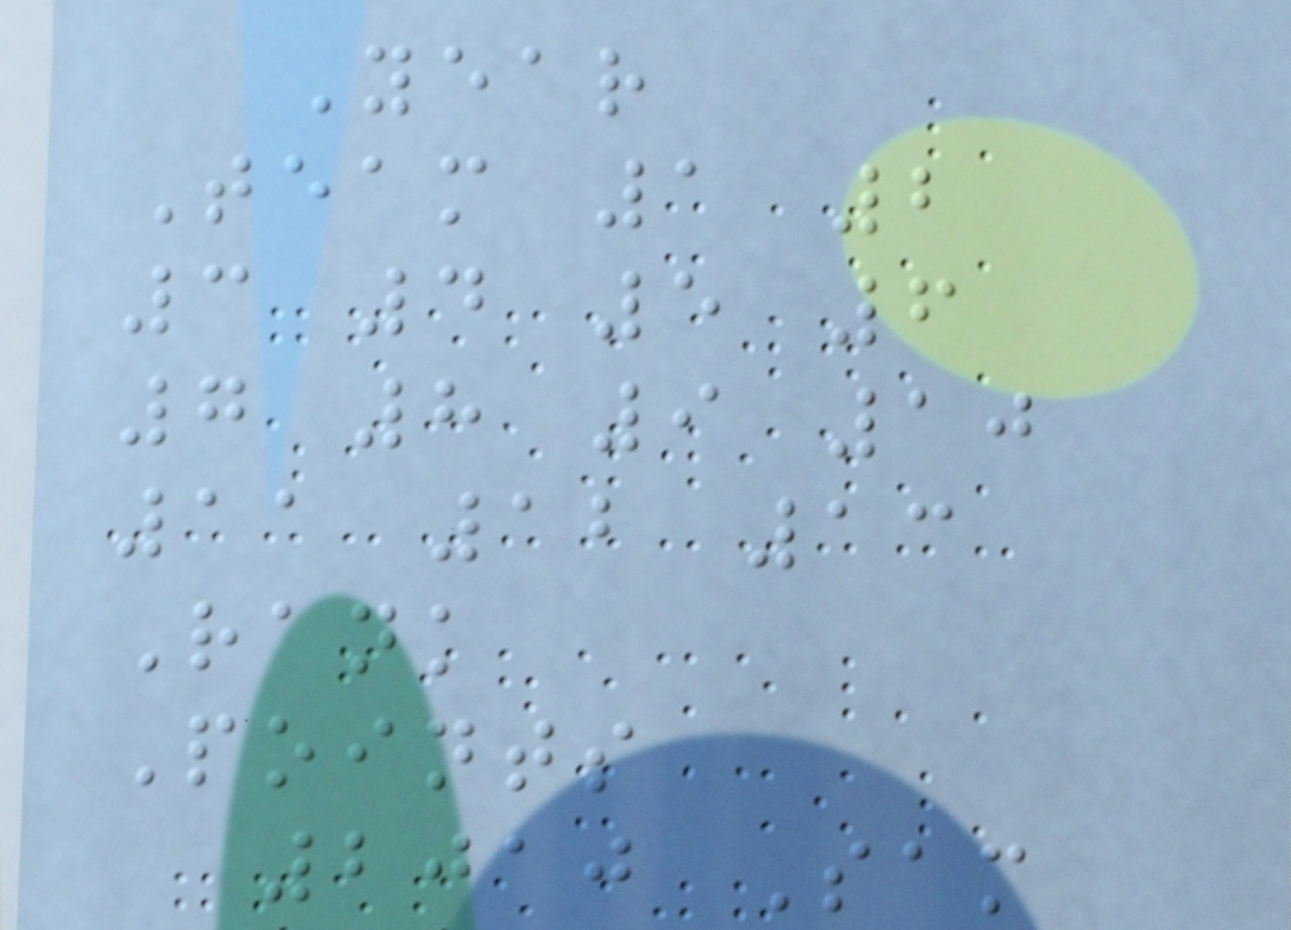Year
Team 1 2
3 4 5 6
7 8 9 10
11 12 13
Rank
Points
2010 Sam
